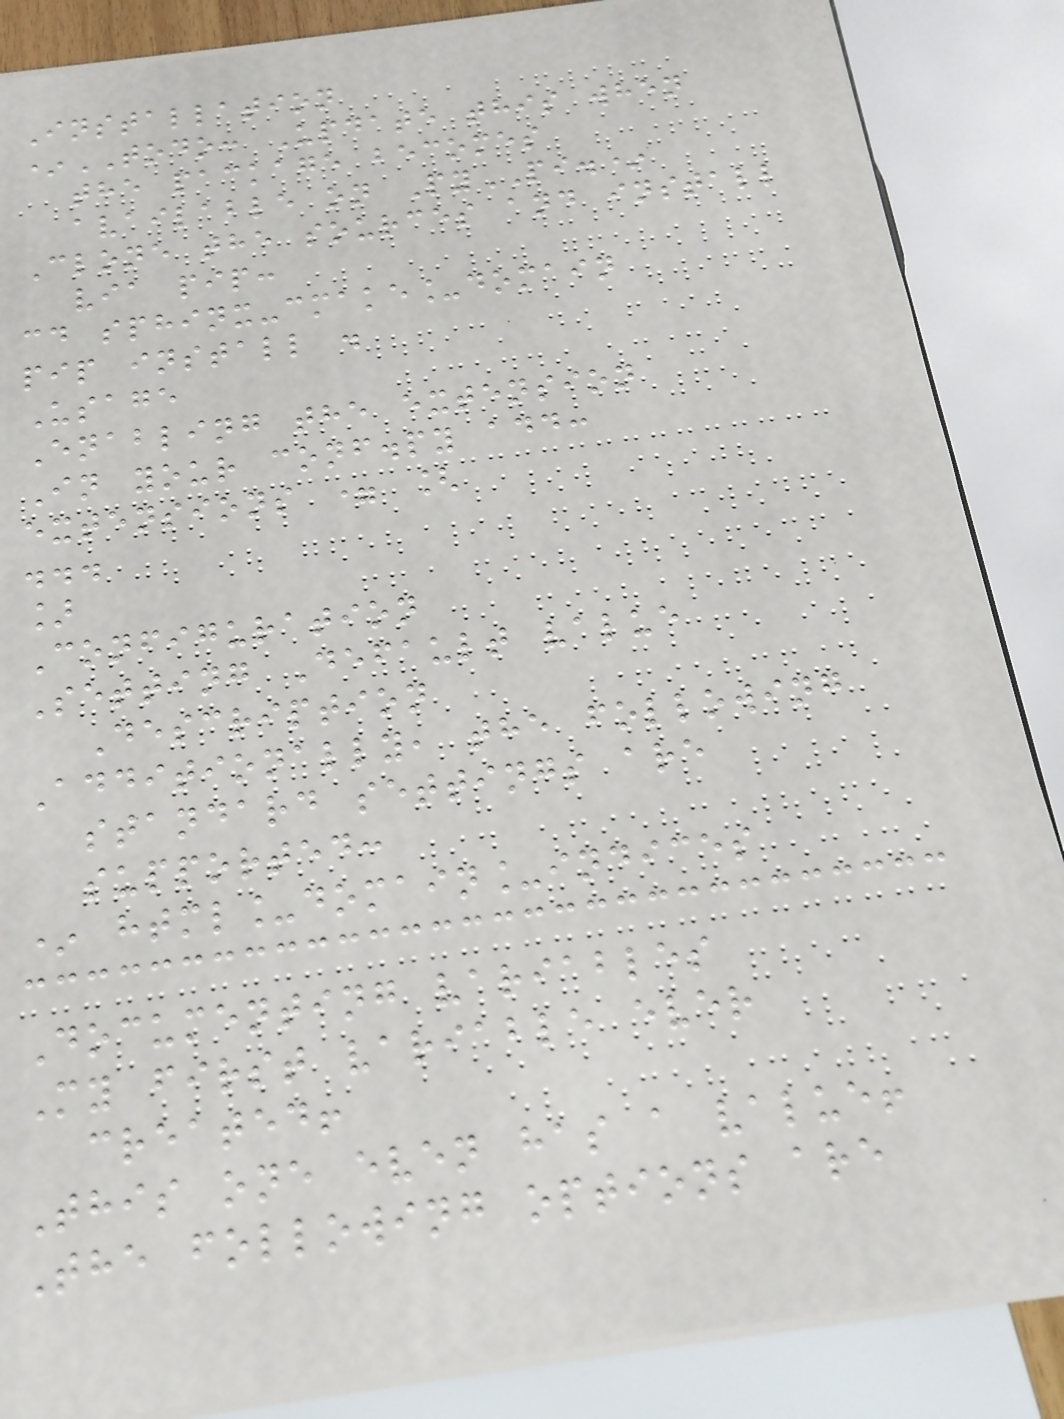Installation
*TODO: Update this when
the package becomes
available on PyPI.*
Clone the sources and install
via pip:
cd sphinx-cmake_domain
pip install .
Usage
Enabling the extension
In your conf.py add:
extensions = [
...
]
Configuration
Setting Default value
Description
Additionally, the following
standard settings are
supported:
* html_domain_indices
Documenting variables
My first variable ever
created!
This one even has a value!
The following options are
